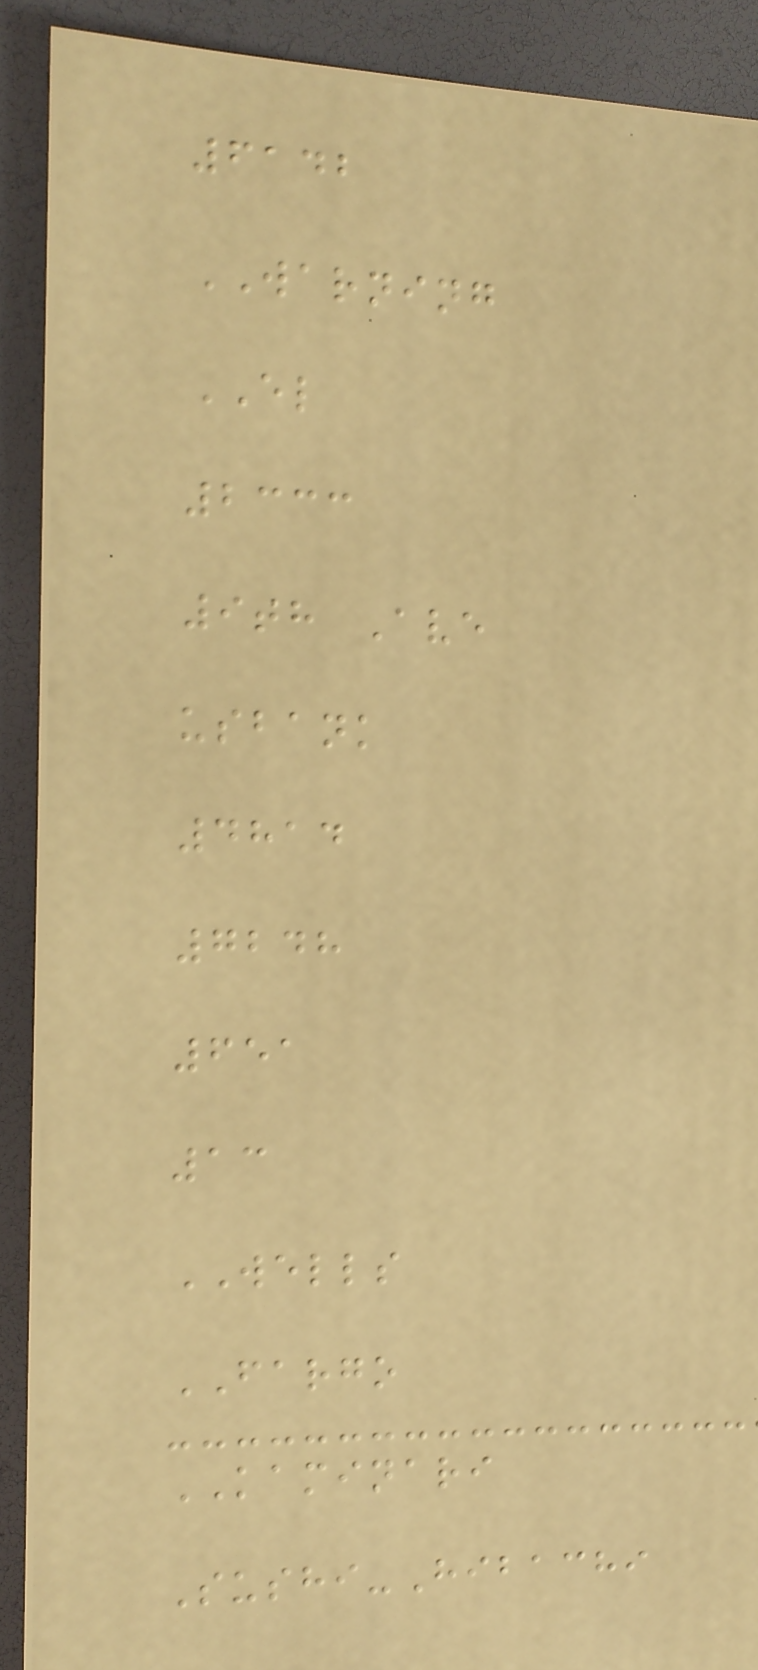6142
WARNING
EL
2333
9th Ave
usbank
4814
7248
651
13
WELLS
FARGO
KAMINARI
Sushi-Hibachi
